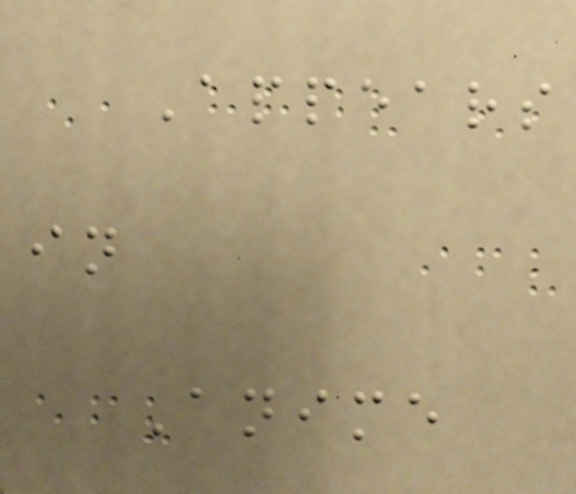Appears
in
Anime
